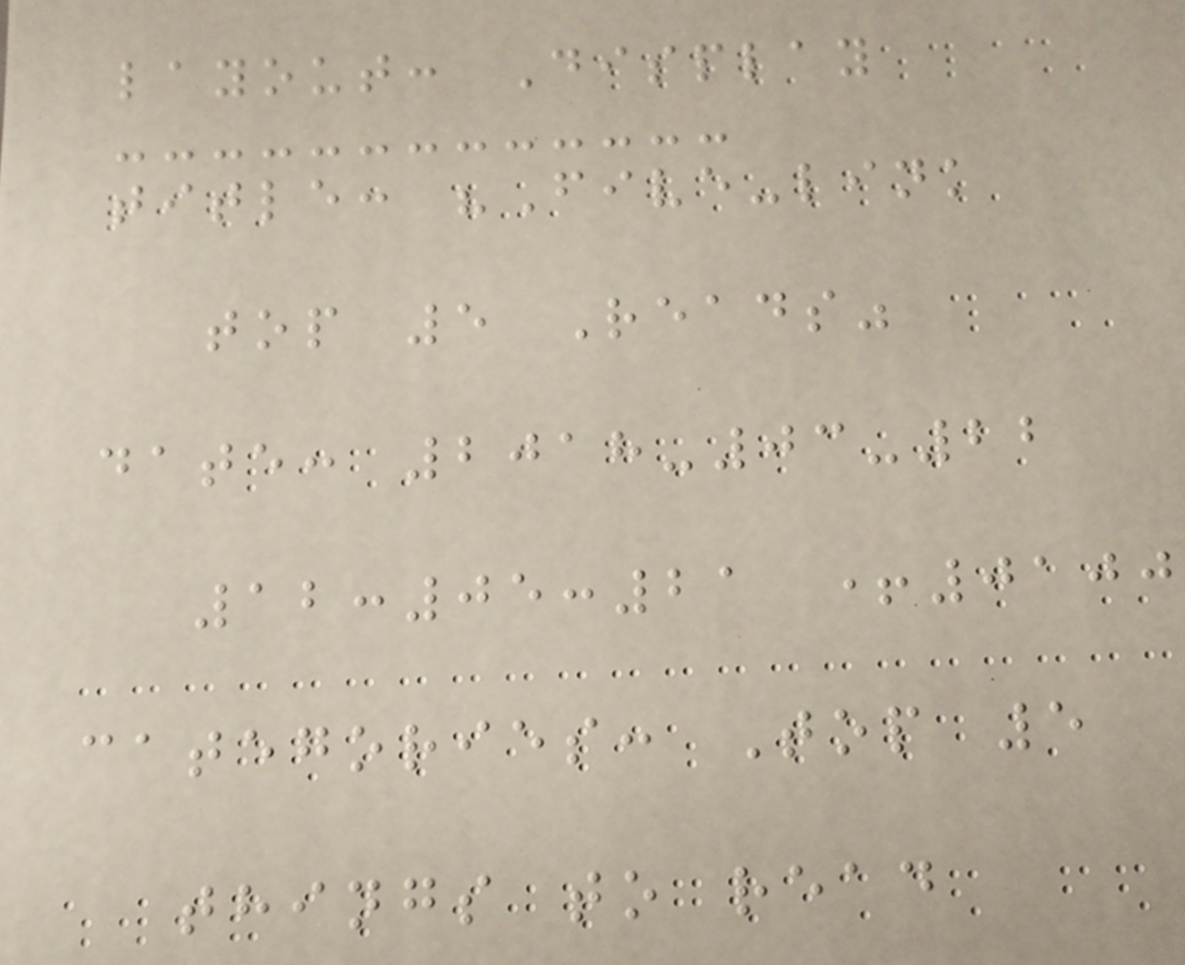layout: Display
title: "Five-link
top 5 Reads"
date: 2018-03-22
12:05:21 +0100
categories: Top 5
things to read
